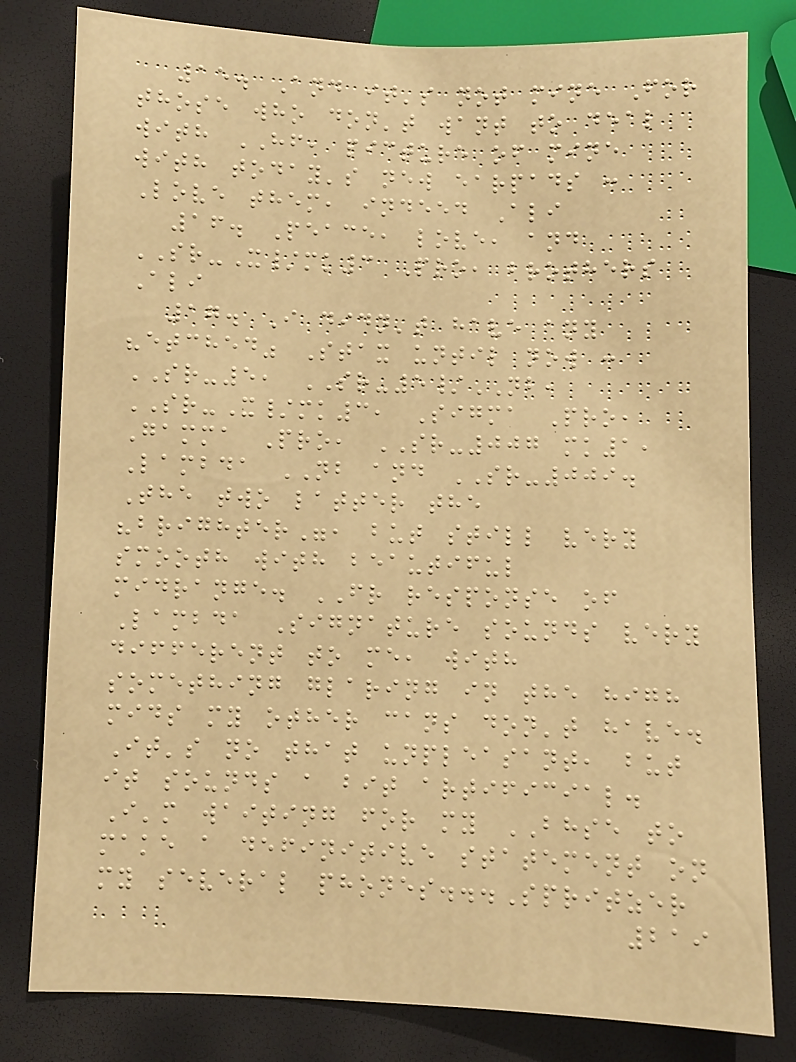15. And it's not mine For
those who don't want to deal
with HF, picture of mine
with today's new earpads :
Love them, indeed Ali
16. Peace, love, and
SR-X/mk3 Pro, brothers
Ali
17. I didn't have any
"etched" Stax until now :
SR-5, SR-5/NB,
SR-X/mk3, Sigma Pro,
Gamma Pro, SR-007 mk1,
Lambda NB and SR-009.
The two latter the
"brighter", but still very
smooth with beautiful
midrange. FR response of
Lambda Signature sounds very
different to me, with
something glaring in the high
mids my other cans don't have.
It's no that unpleasant, but
it sounds a bit artificial.
I'm waiting for my BHSE to
make a definitive statement on
my several phones...Spritzer
219
